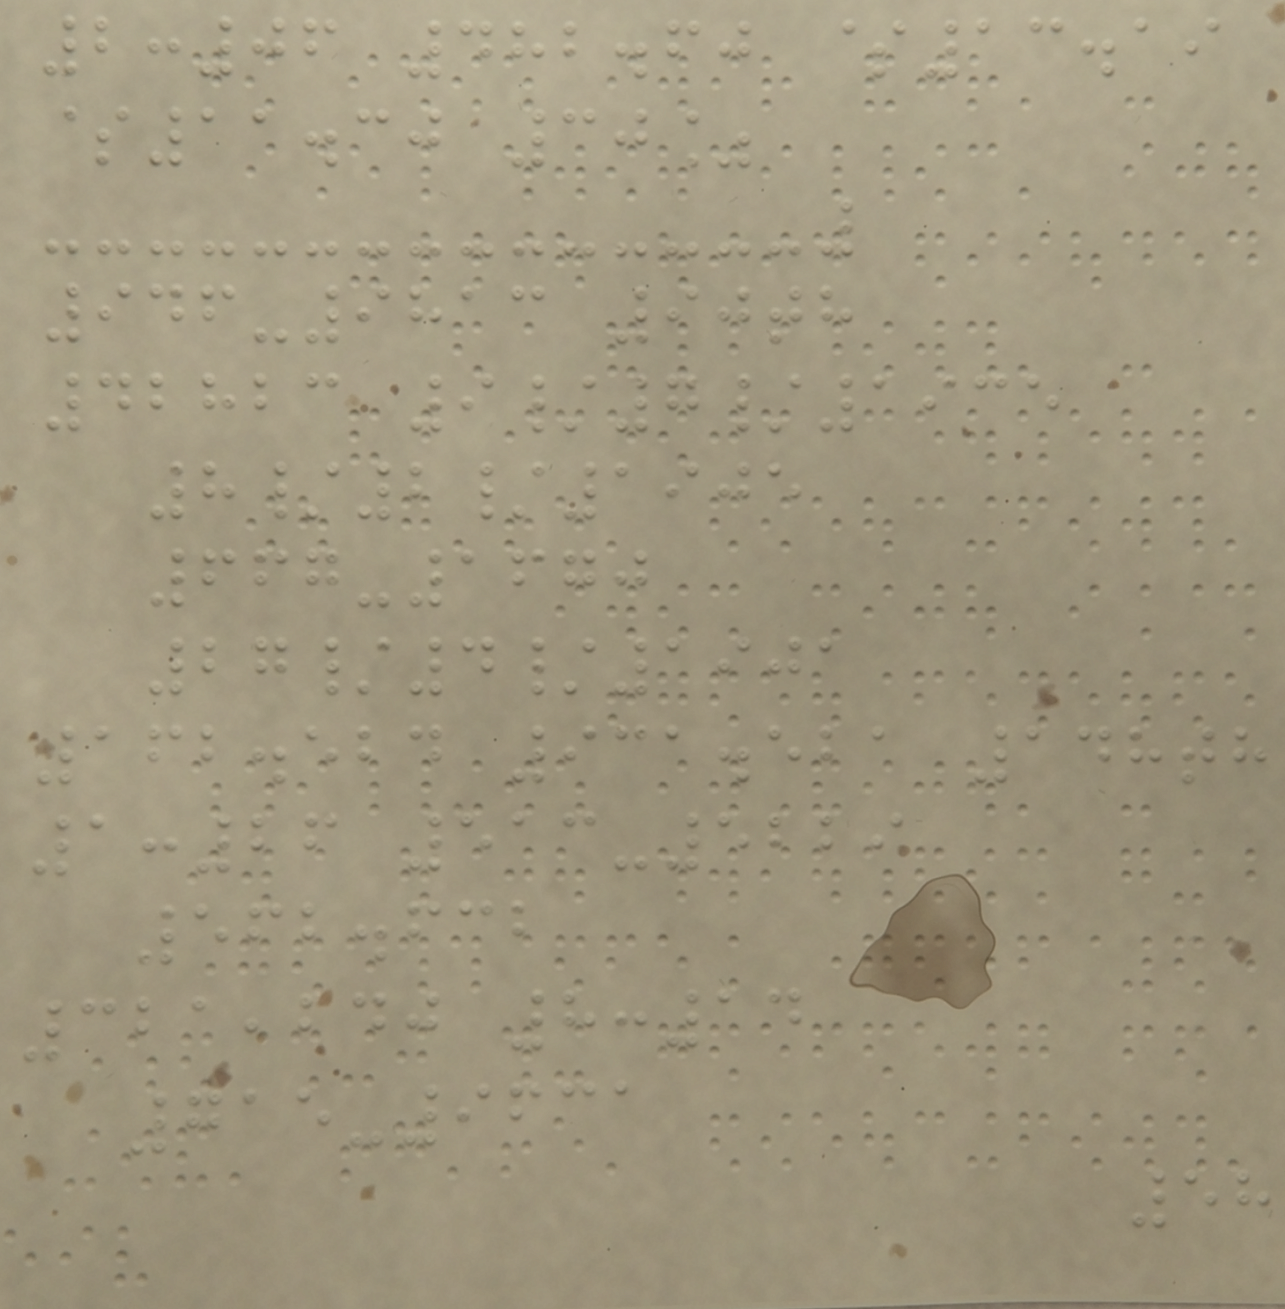2:06 482.60 $13.19
$11.30 30%
946-9813 90th
42823 9/7/1935
8/2/1905
667-1670
27/4/1901
162.524 931.521 148th
1:26 513-5229
562.632
321,240 8:14
715-9631
58
